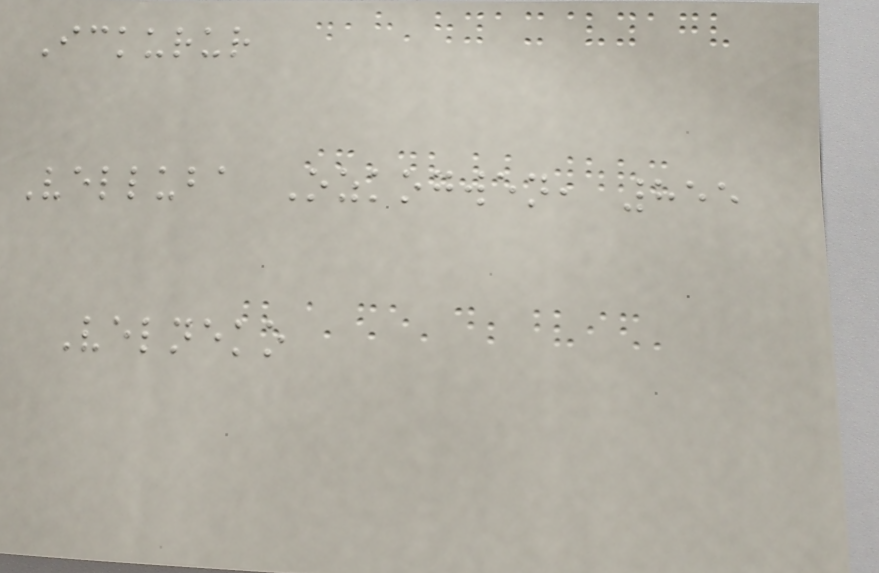Ickurur
Velluba Ozkogwen, 855
Velneko
